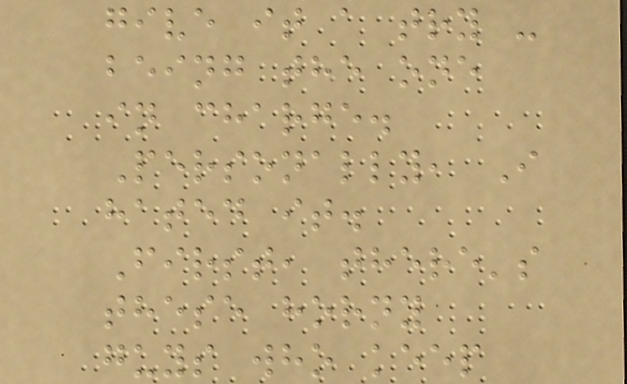give it a try -
being the one
in charge.
Personally, I
hated it.
First, there's
these horny
guys who keep
